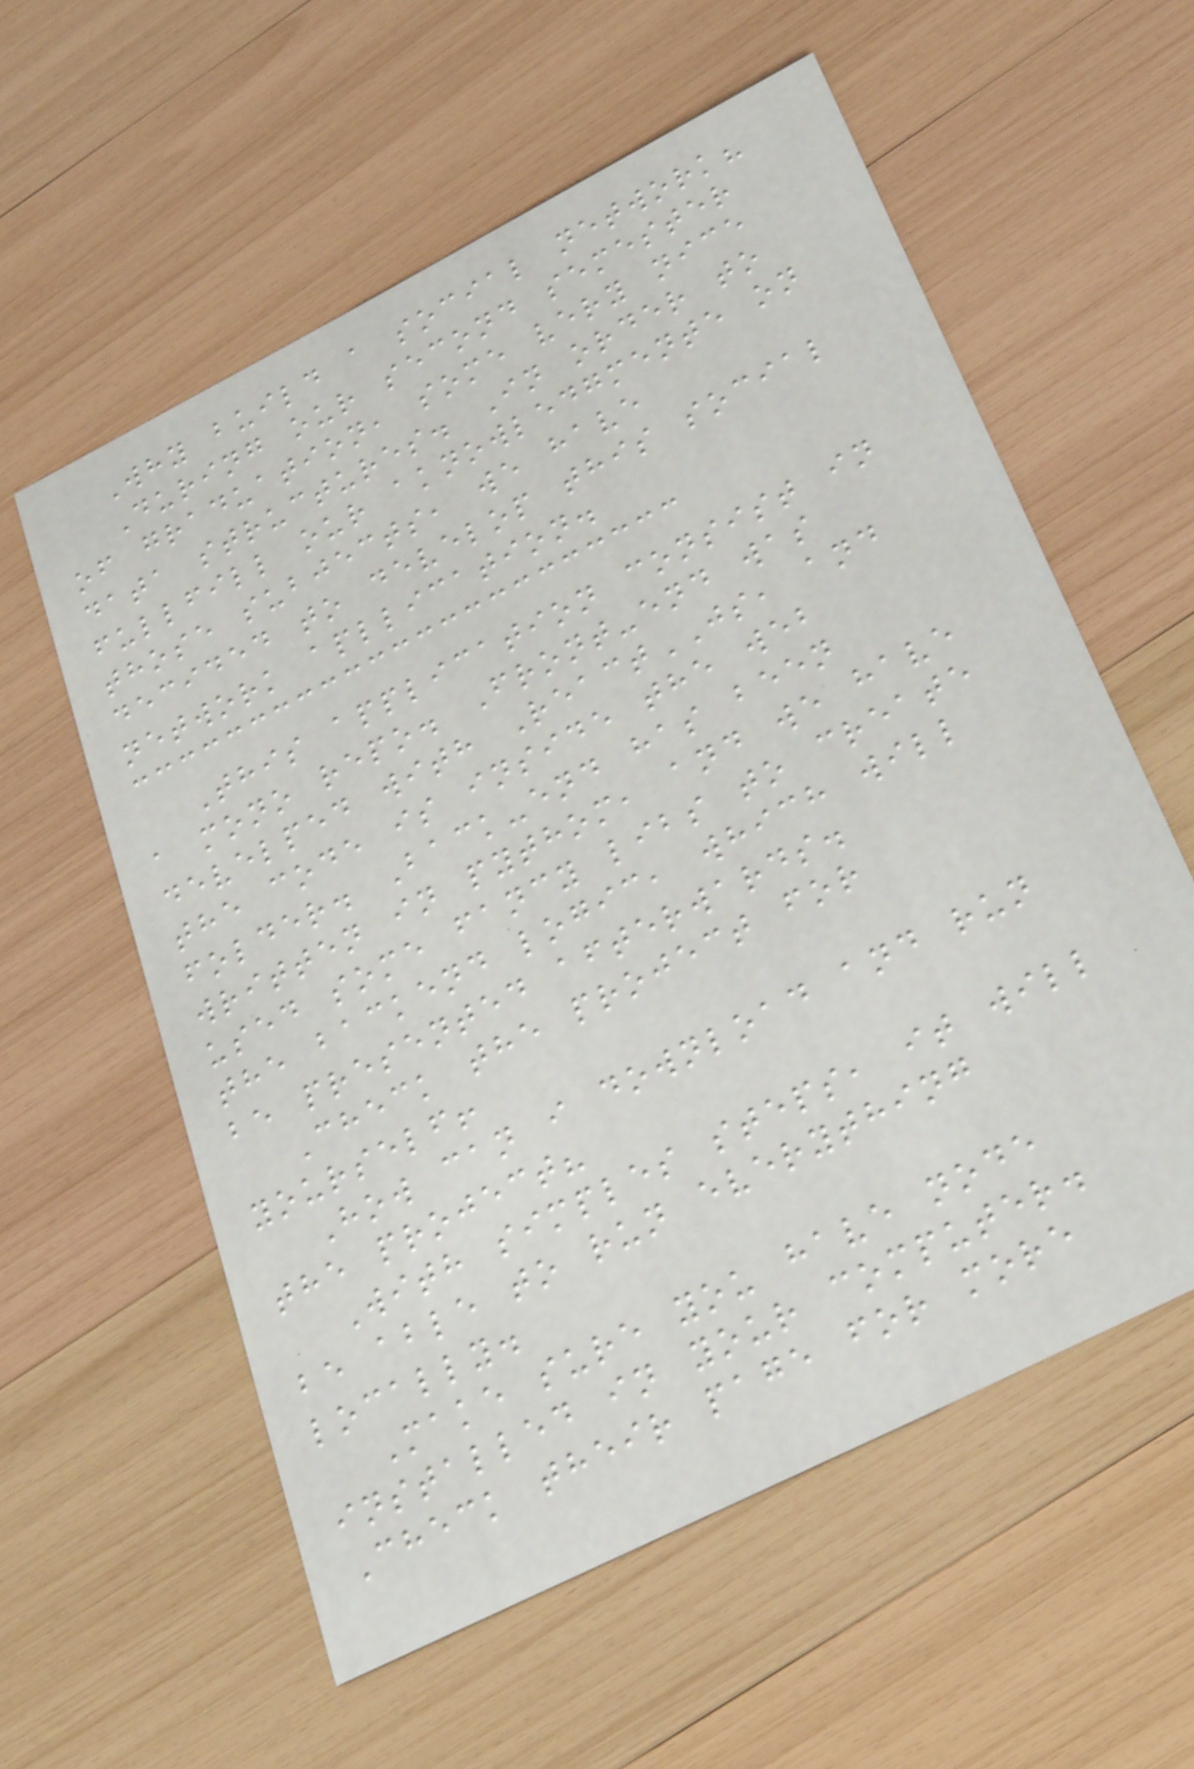Why build a social network?
During our second semester
of graduation, some very nice
data structures. In order to
fullfill our aknowledgmente on
those subjects, we have
decided to develop this social
network apllication.
This application consist in
a mono repo. Front-end was
develped with ReactJS, and
the code is inside the web
folder. Back-end has been
written in pythom, and we have
used some fancy libs to create
the backend logic, which will
be presented afterwards.
Check the project for
yourself!
How can i download and run
the project?
With simples steps, it will
be able to run everything
locally.
Make sure you have node
installed in your computer.
Check their page for more
